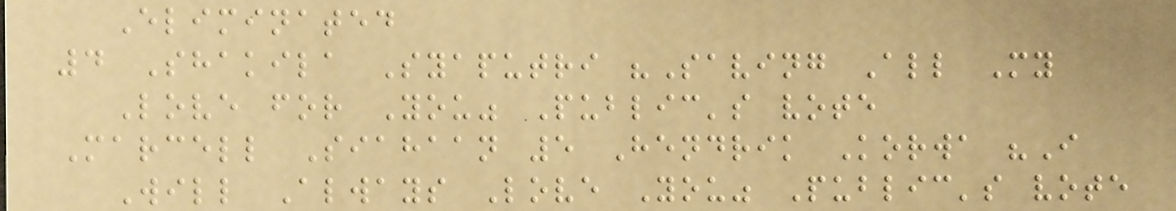Eliminated
4 Shakila Syaputri "Saving All My
Love for You" Public's vote
Marcell Siahaan 5 Hendrik Korwa "I
Will Always Love You" Public's vote
